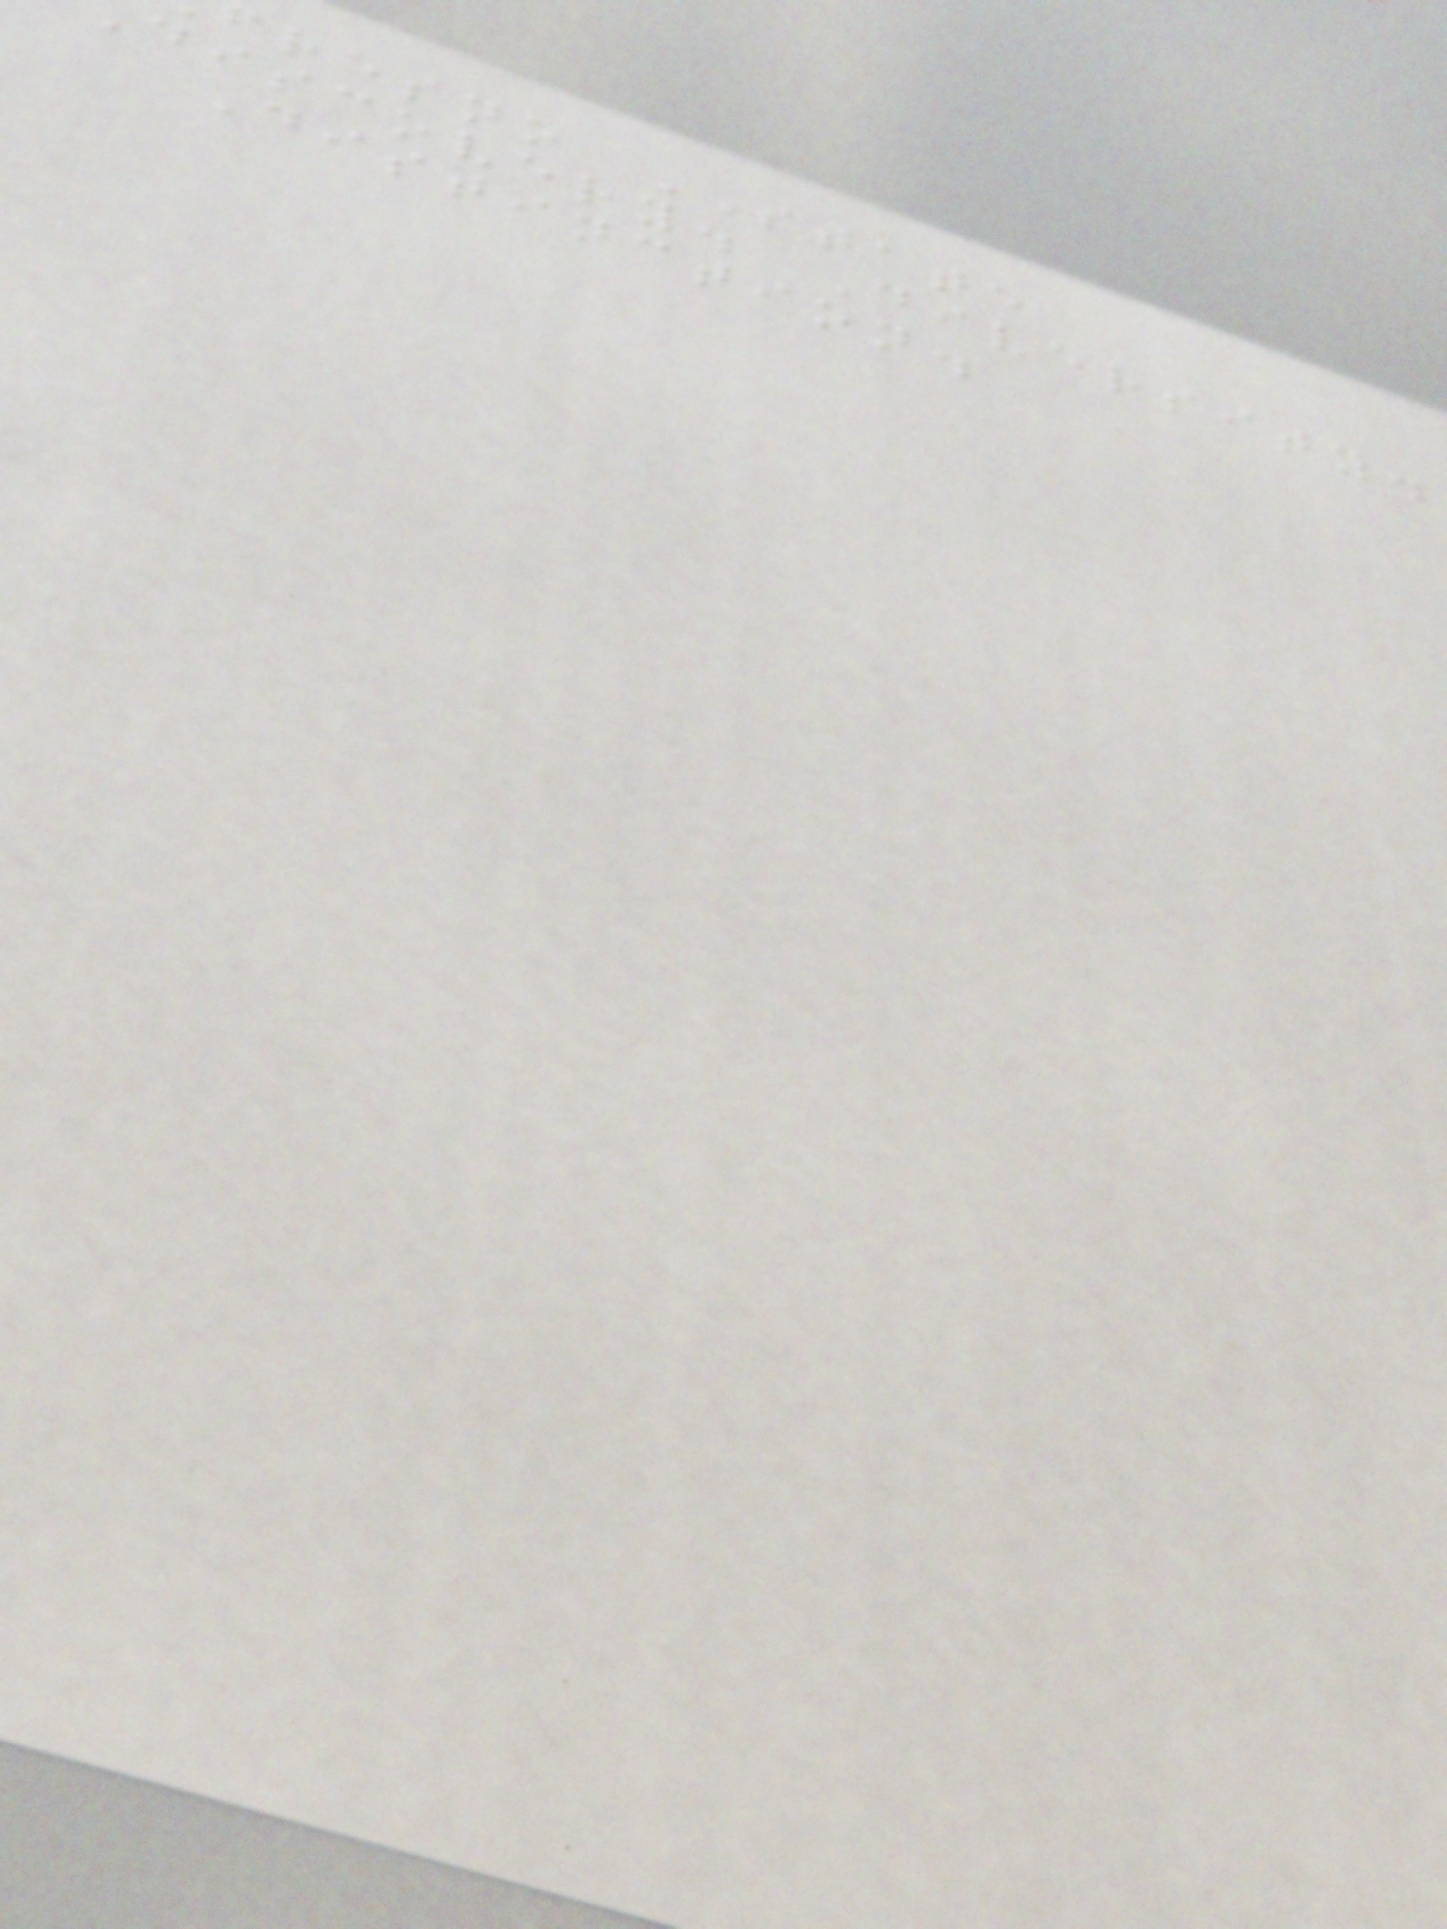fresno STATE
discovery. Diversity.
Distinction.
